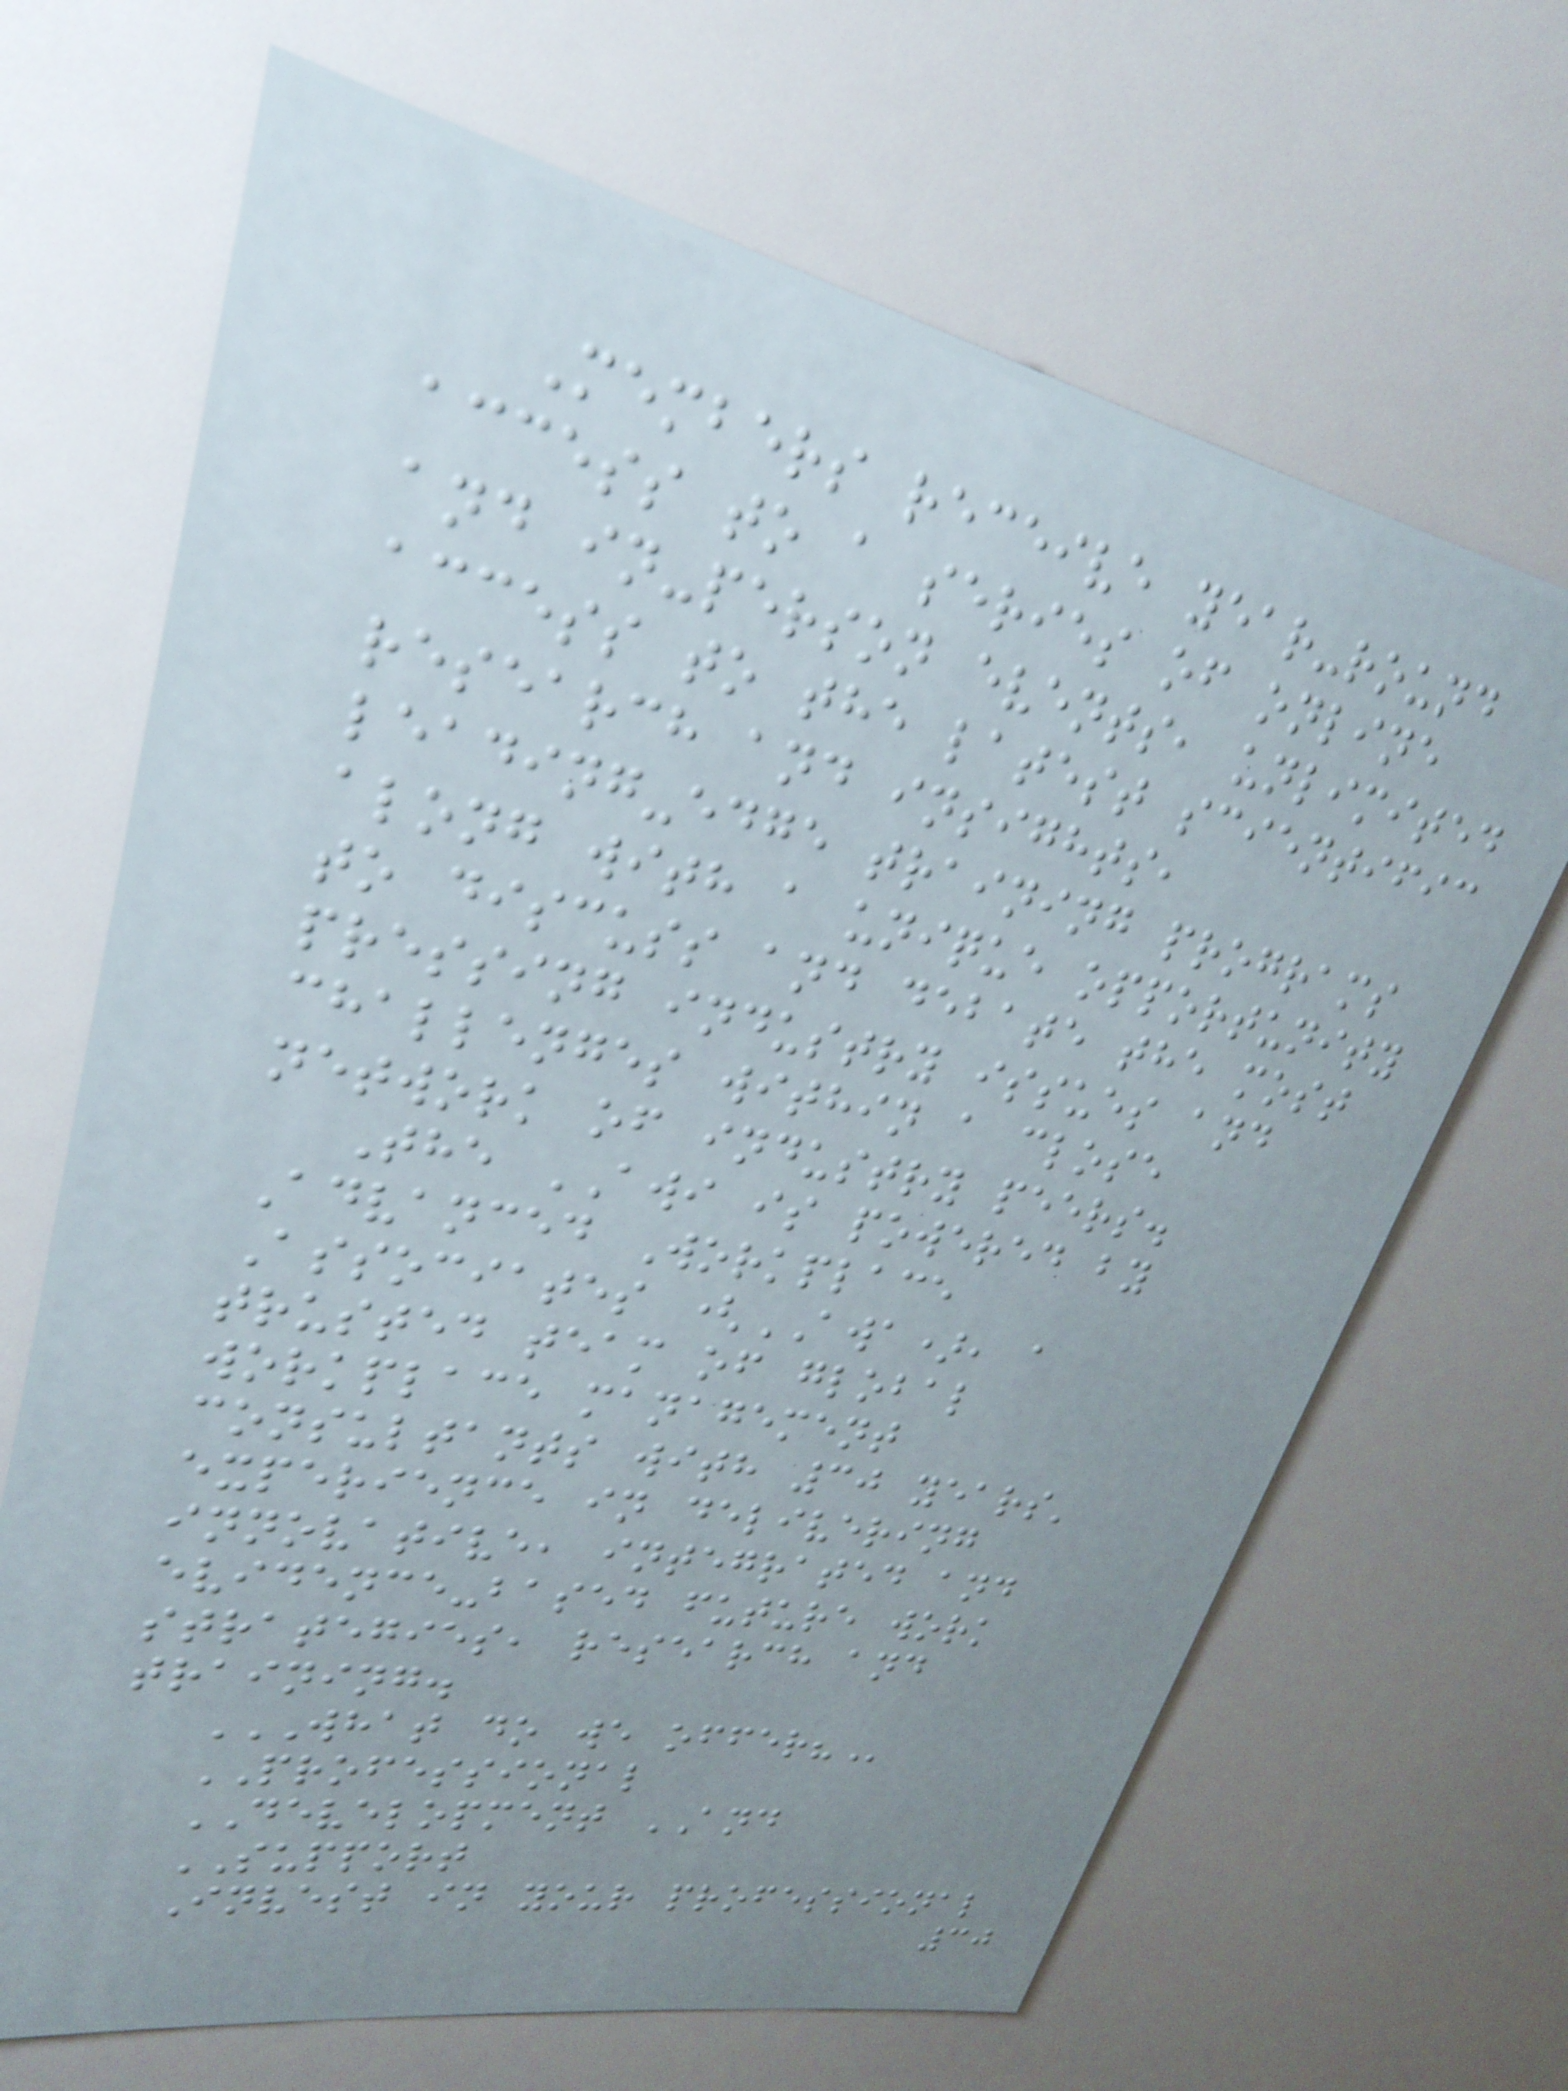Members receive year-round
access to a series of online
and in-person events, unlimited
access to the latest scientific
research and insights,
leading-edge training programs
along with a unique opportunity
to discuss and debate the most
pressing industry issues and
challenges within a close
network of industry peers.
The AWI is powered by
Advanced Workplace
Associates (AWA), a
trusted team of global
workplace management
consultants with 30 years'
experience in delivering
innovative, integrated and
evidence-based future work
strategies, research and
training.
WHAT DO WE OFFER?
PROFESSIONAL
DEVELOPMENT AND
SUPPORT
Invest in your professional
30
